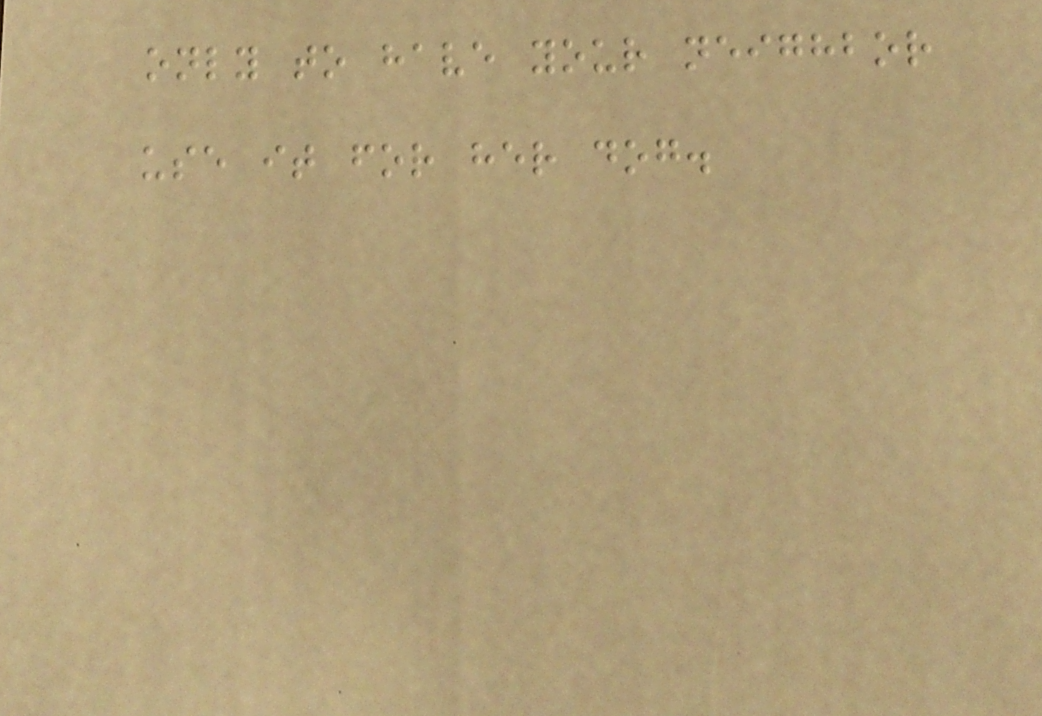only to have your neighbor
use it for her dog.
